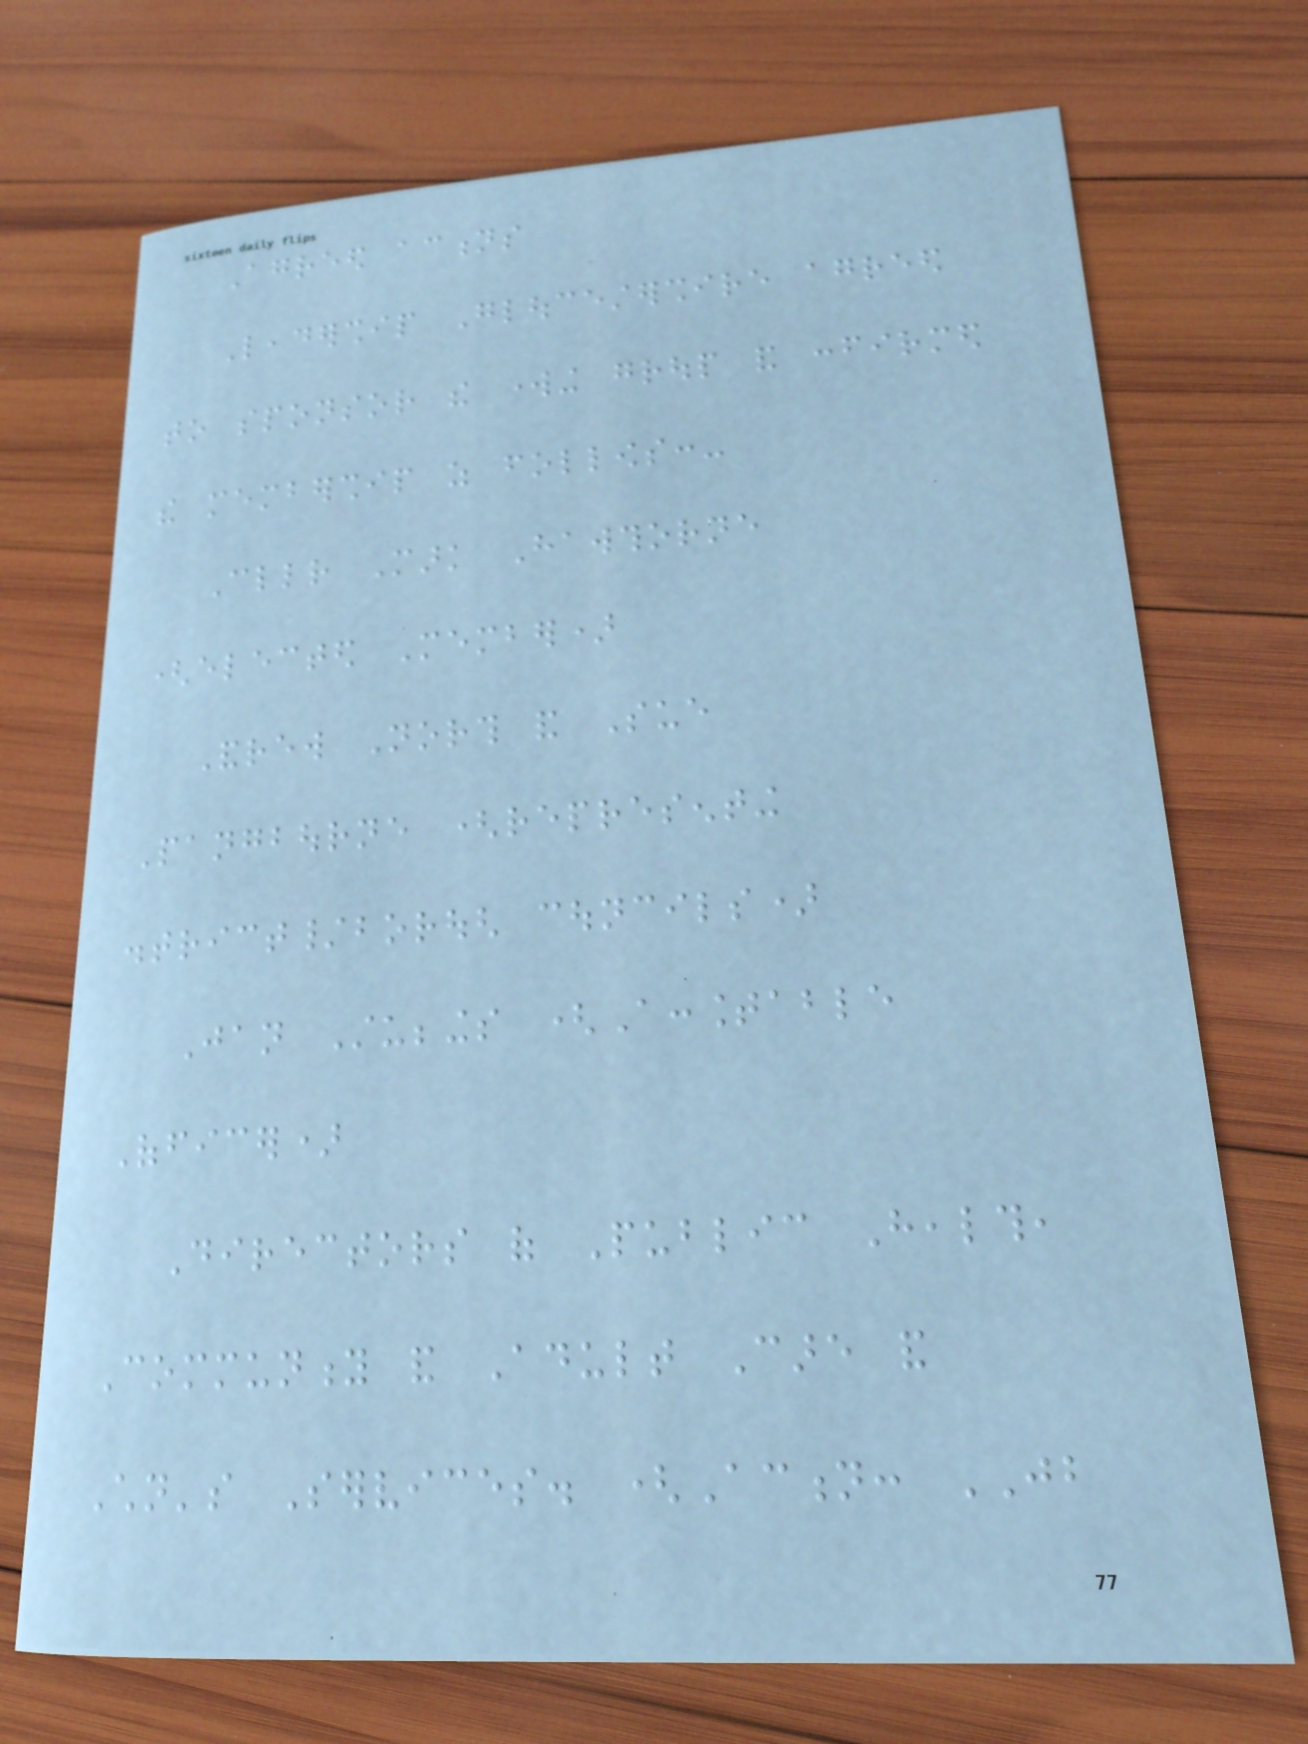Agreed actions
Leadership Gloucestershire agreed
to sponsor the working group and confirmed
the membership as follows:-
Cllr Mark Hawthorne
(elected Member)
Andrew North and Sue
Pangbourne (representing
district/borough councils)
Jan Stubbings (Accountable
Officer)
Directors of Public Health,
Community and Adult Care and
Children's Services. (Action: JB
